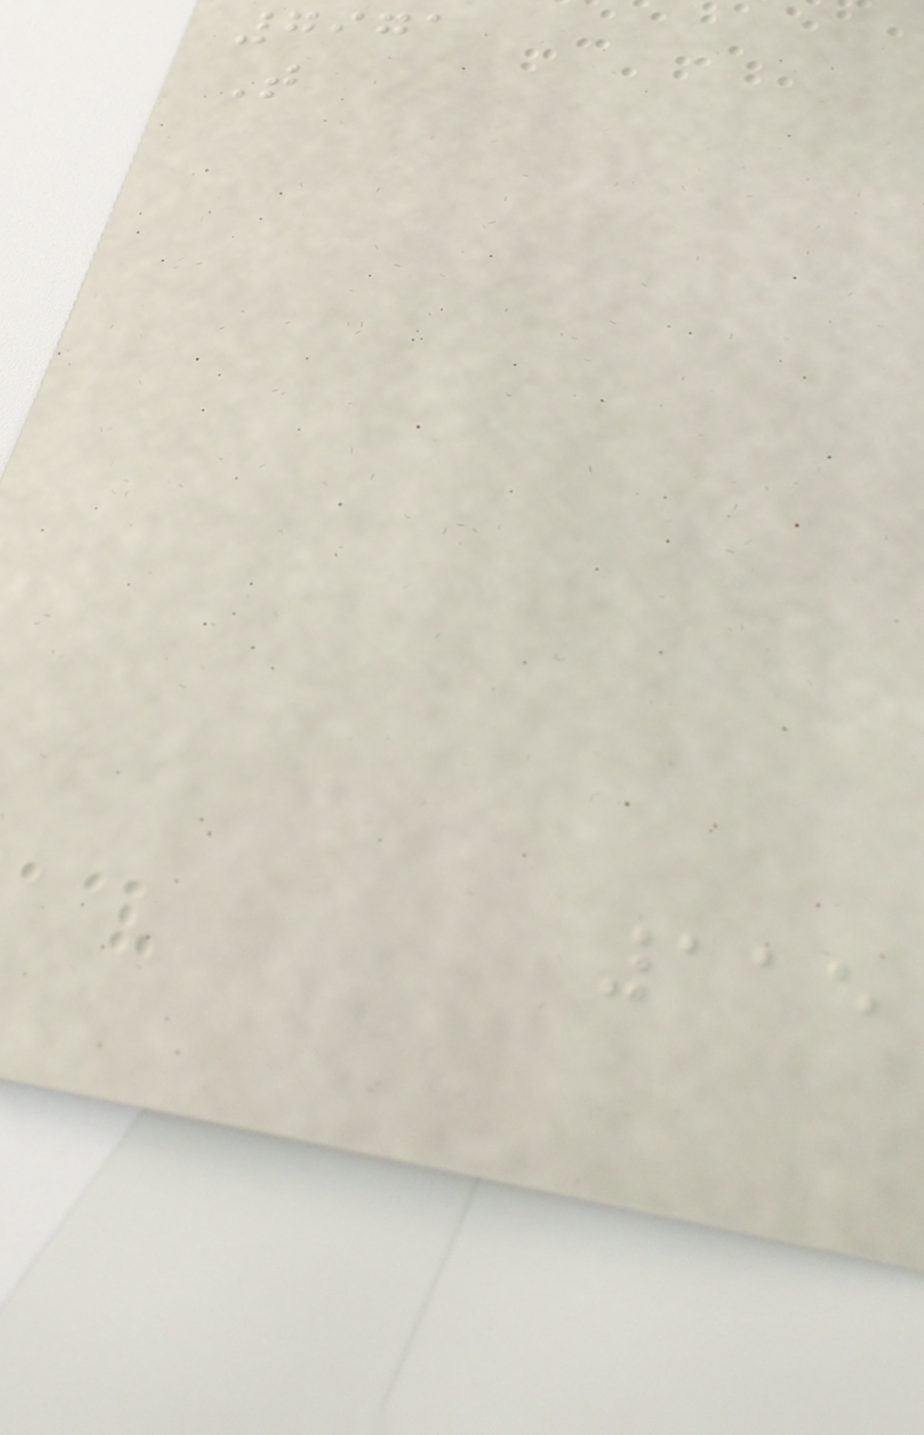7971
T
115
